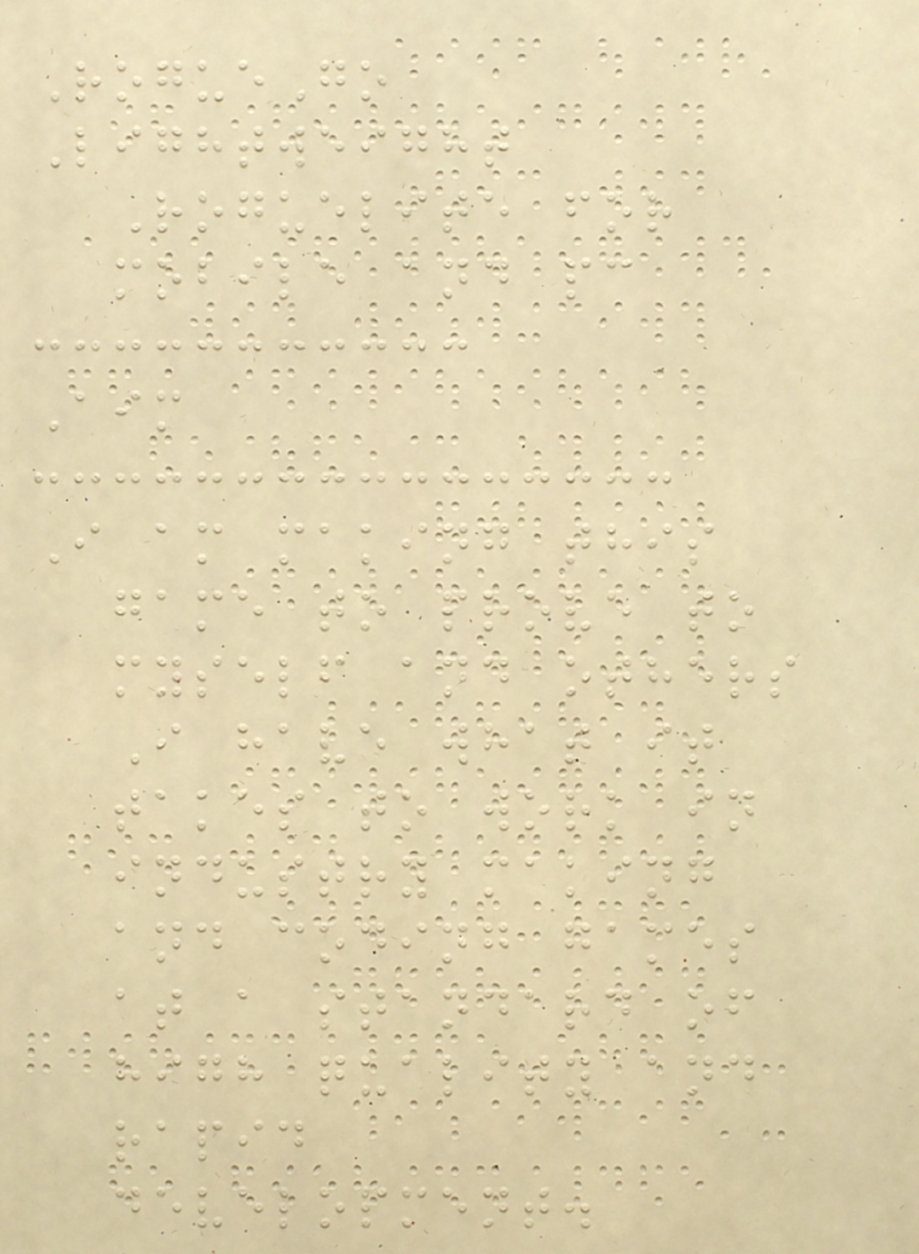RogueGo
Lightweight
Roguelite for
mobile and pc
Aim
I am making this
game to prove to
myself and others
I have what it
takes to work in
industry making
and coding games
at a standard of
high quality and
rapid
development.
